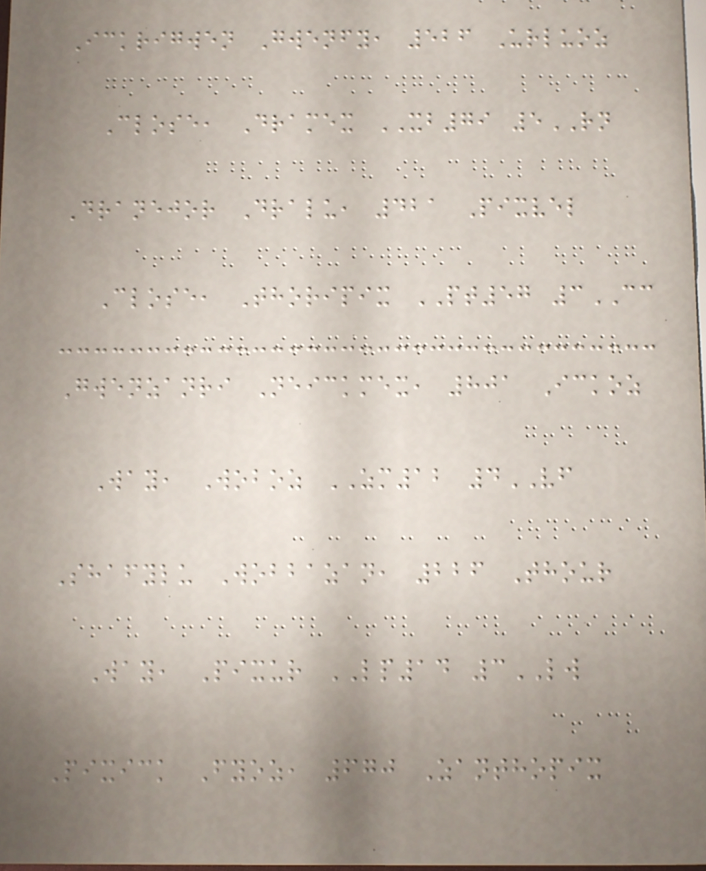Ickrigwen Gwenfy, 526 Urluoz
Close, Dramex XB79 5RN
Dranejor Dralu, 421 Pixvel
Close, Thoripix PT57 3CC
Gwenzanri Neickmex, 801 Ickoz
Way, Woboz ZM12 4VF
Shafylu Wobbazan, 226 Thour
Way, Pixur LP14 3LW
Pixick Fyoz, 670 Zanthopix
